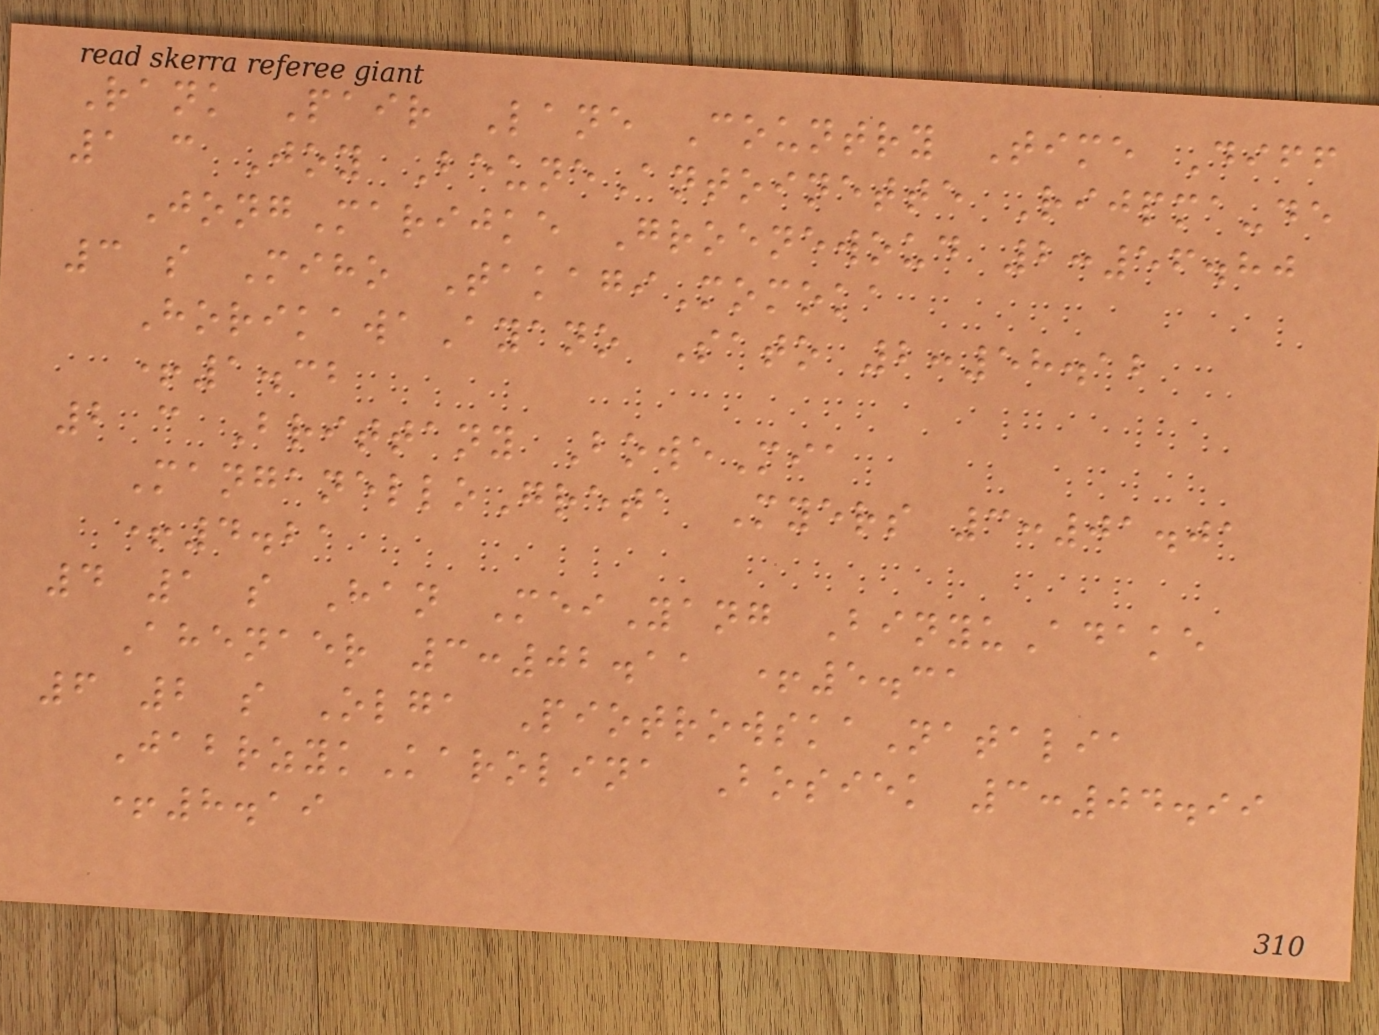Rank Pair Lane Country Time Diff
1 c Joy BeuneAntoinette Rijpma-de
JongMarijke Groenewoud 2:56.80
3 s Miho TakagiMomoka
HorikawaAyano Sato 2:58.12
+1.32
2 c Brittany BoweMia
ManganelloGreta Myers 3:01.01
+4.21
4 1 s Han MeiYang BinyuAdake
Ahenaer 3:02.11 +5.31
6 2 s Olga PiotrowskaNatalia
JabrzykKarolina Bosiek 3:04.99
+8.19
